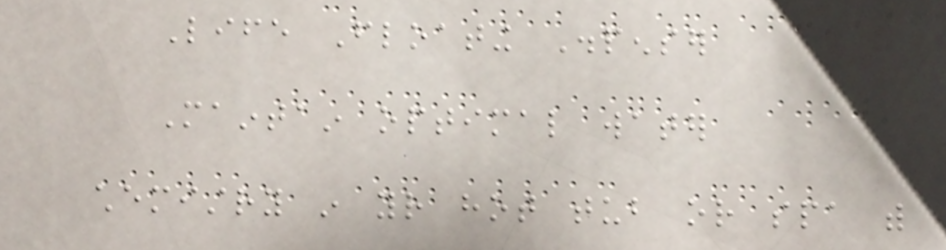Life Floating Dispenser
Maintain optimal water
chemistry in your hot tub or spa with
